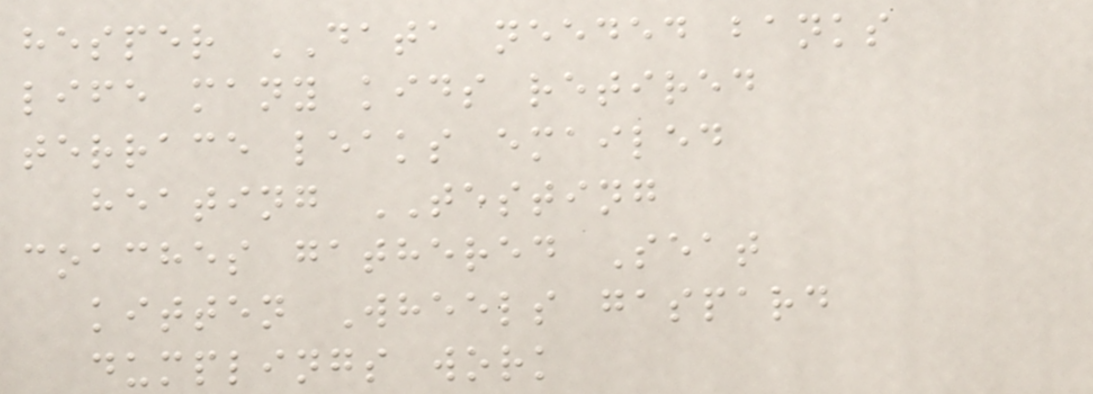hesper DATA needed banks
life many kids retired
terrace leaks emailed
heating TESTING
coaches gathered Seat
kitten Wheels gaspard
dumplings work
